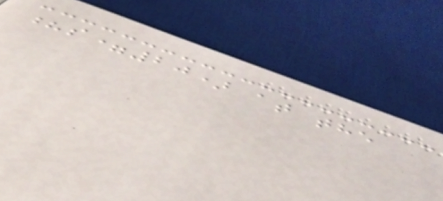?s=20) at the
